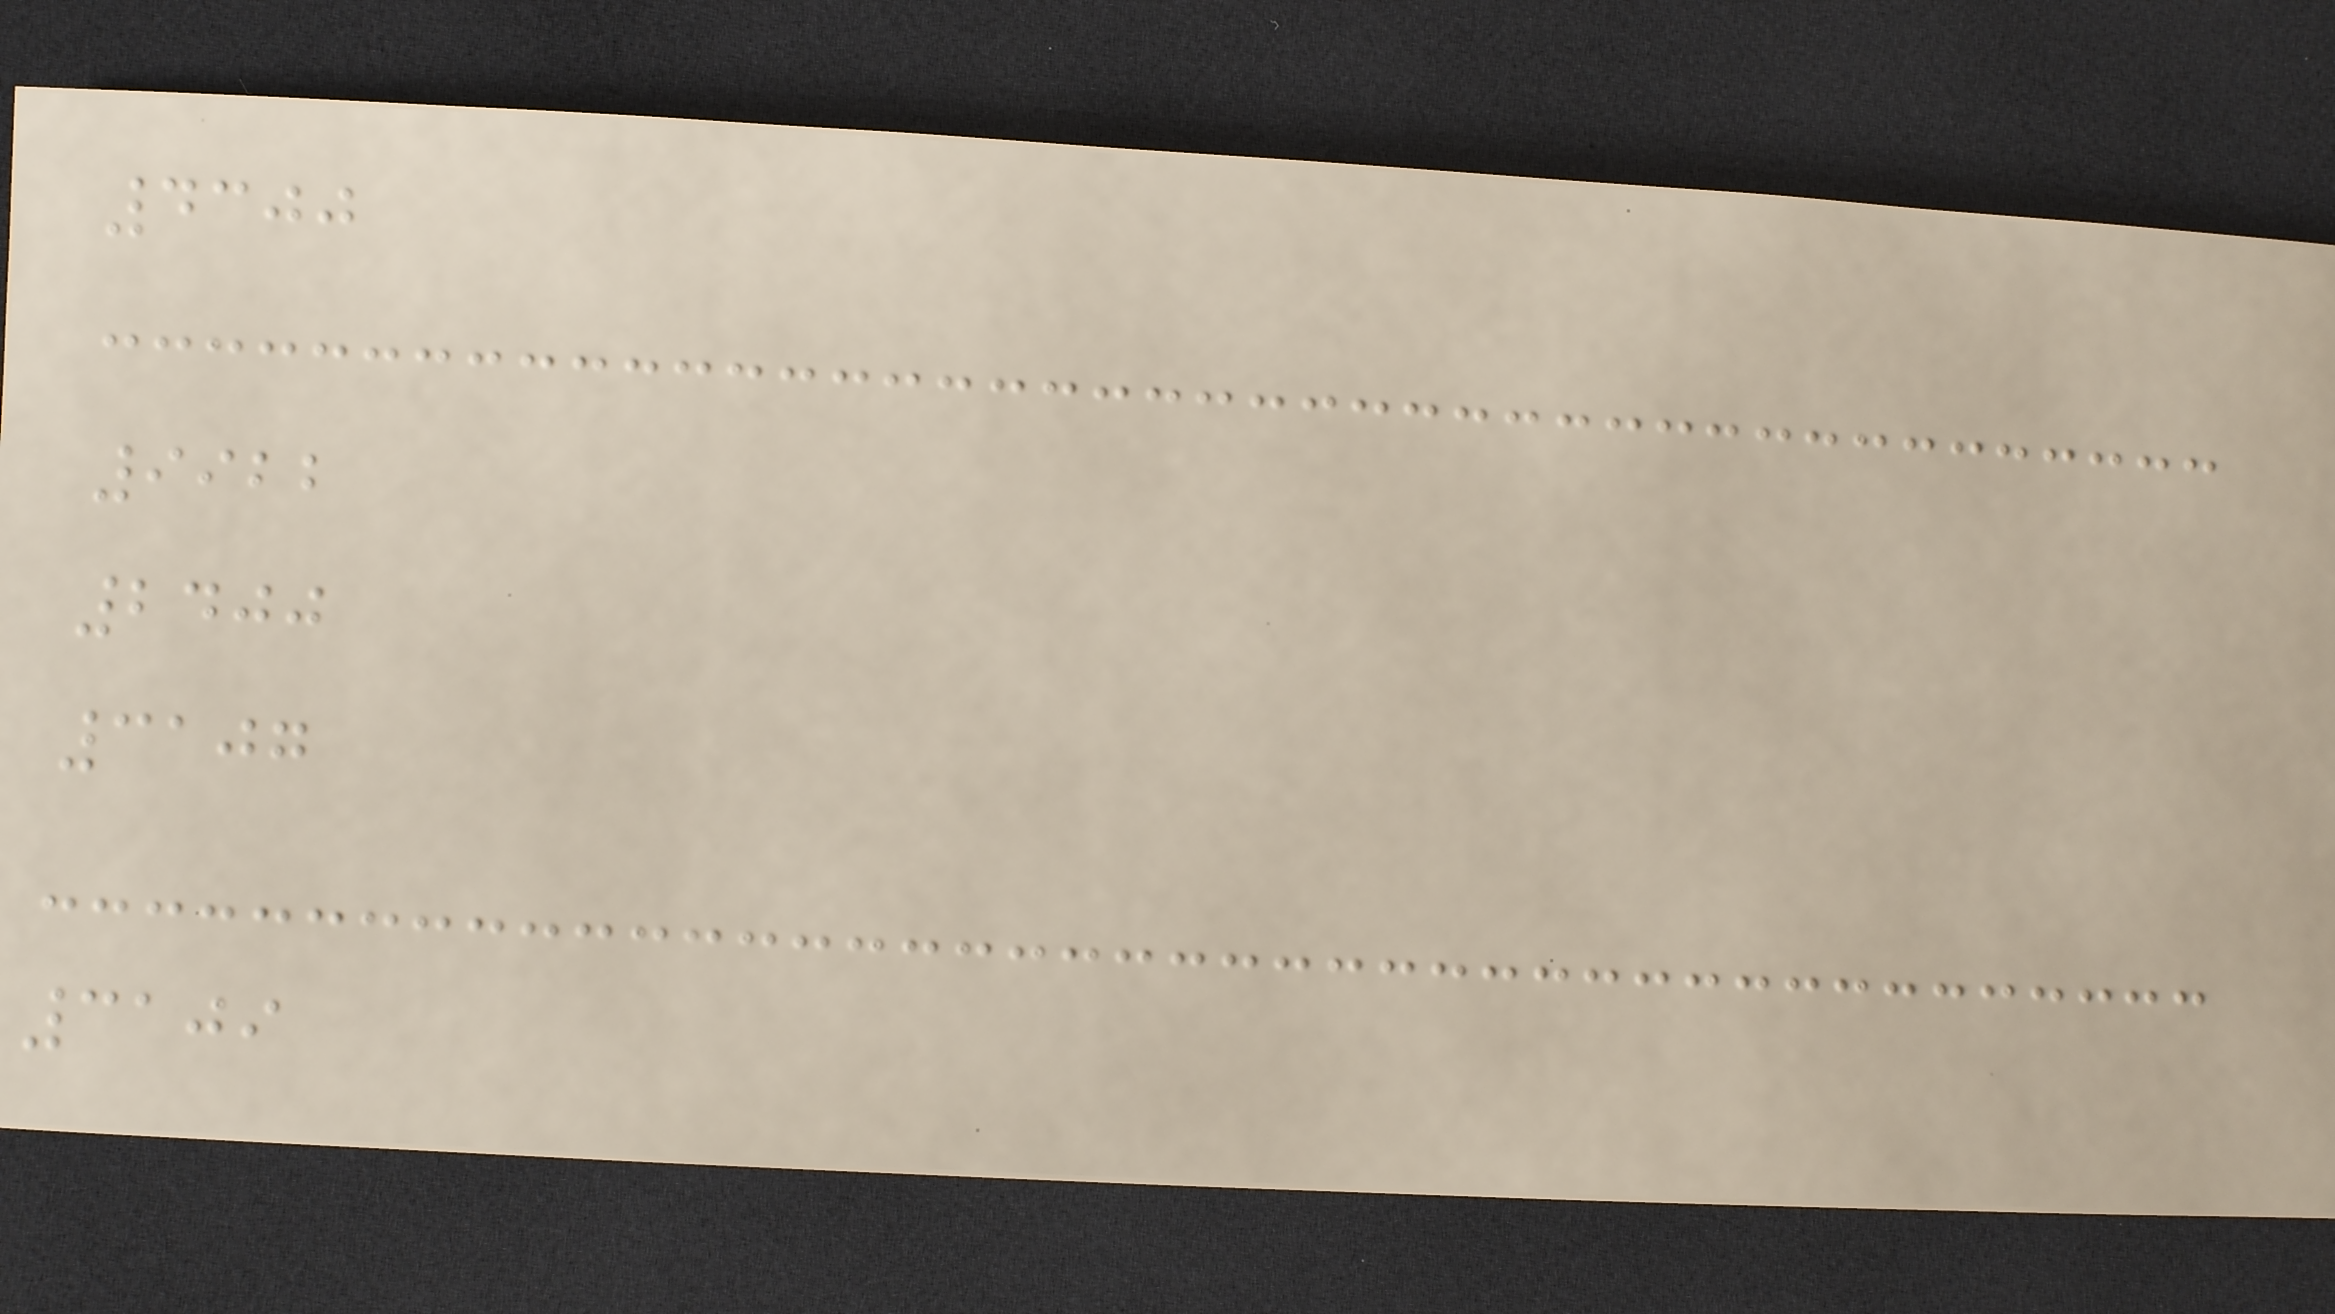4300
9922
2400
3107
3109
